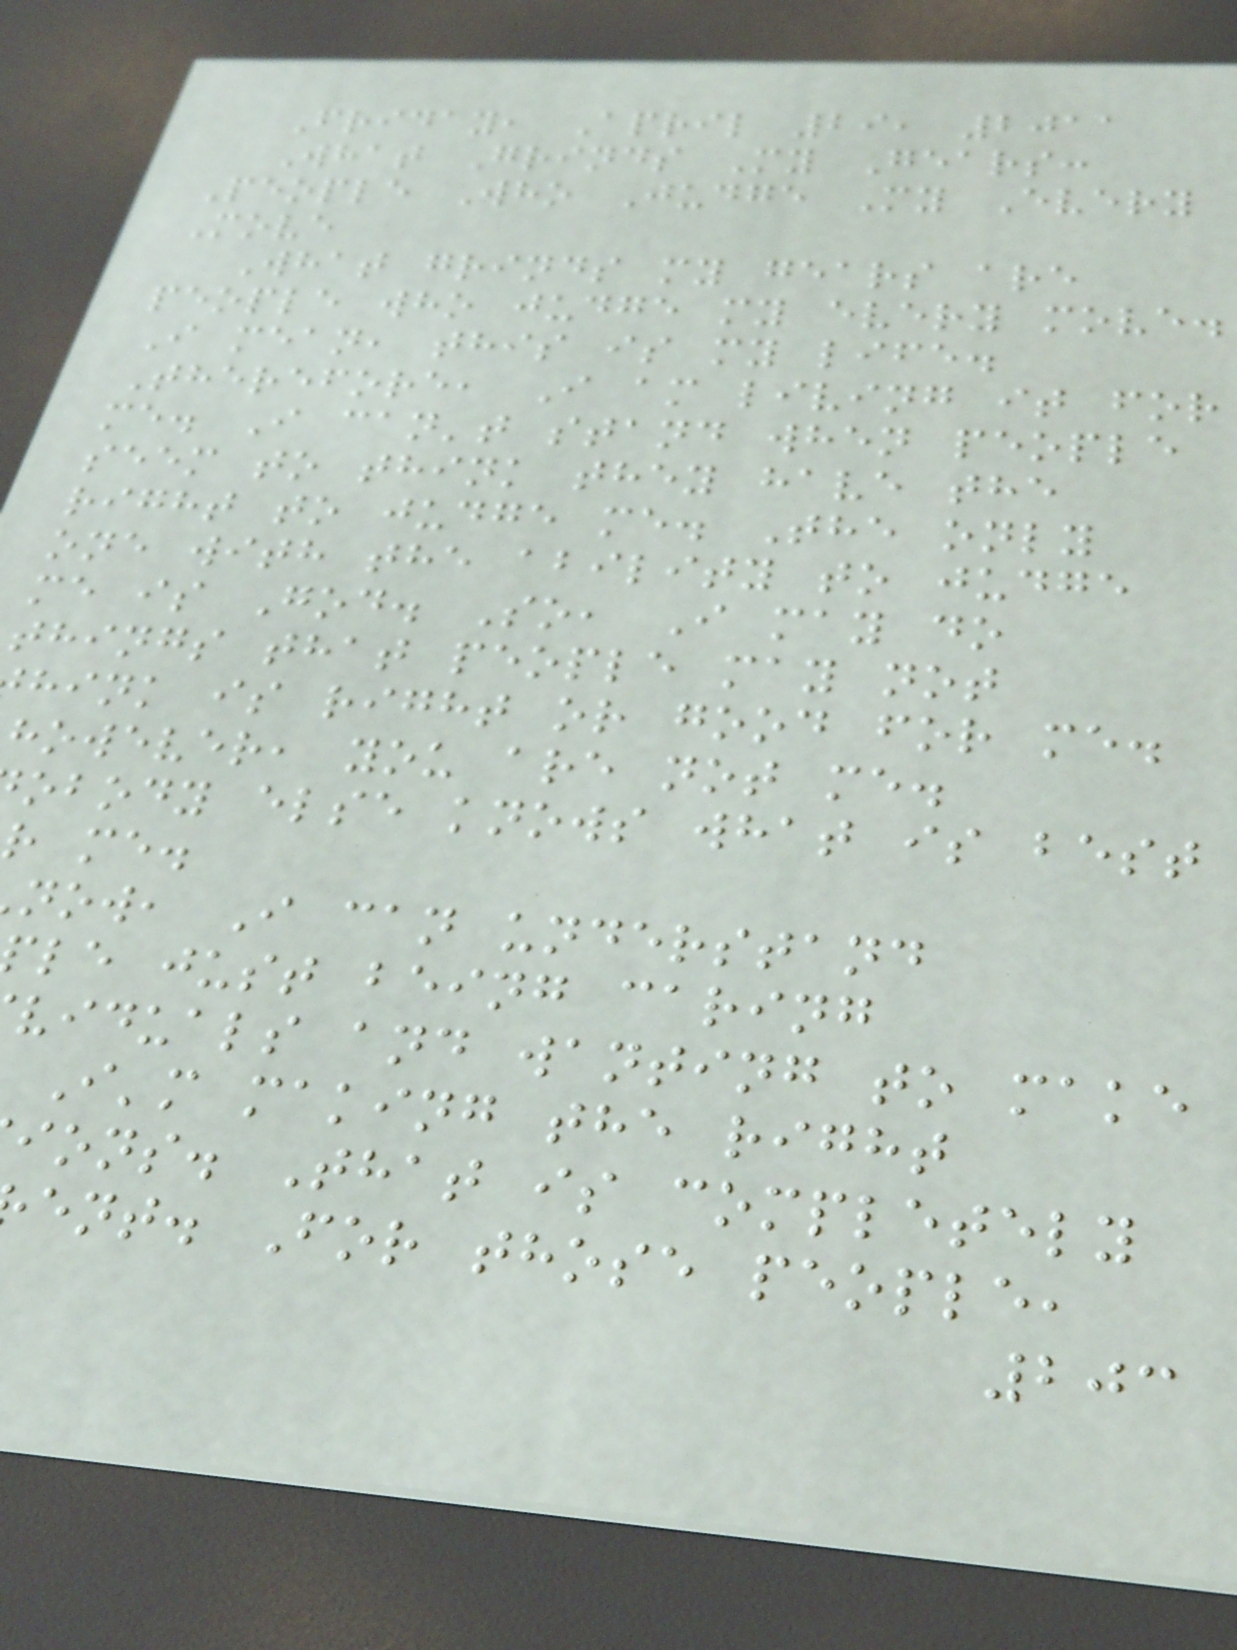Friday, April 29, 2011
What Grinds My Gears:
People Who Judge My Every
Move
What grinds my gears are
people who judge my every move.
I mean, this is my life.
Therefore, I am living it for
me. I can't stand when people
seem to think they have the
right to judge me. The only
one with the ability to judge
me is God. So, I may do
things that people may not
hink is right or good for me.
however, you are not me.
obody else knows what is best
r me.
now, I can understand
le just being caring
viduals and wanting to make
I'm making the right
ions. That is completely
ent. For those people,
203
